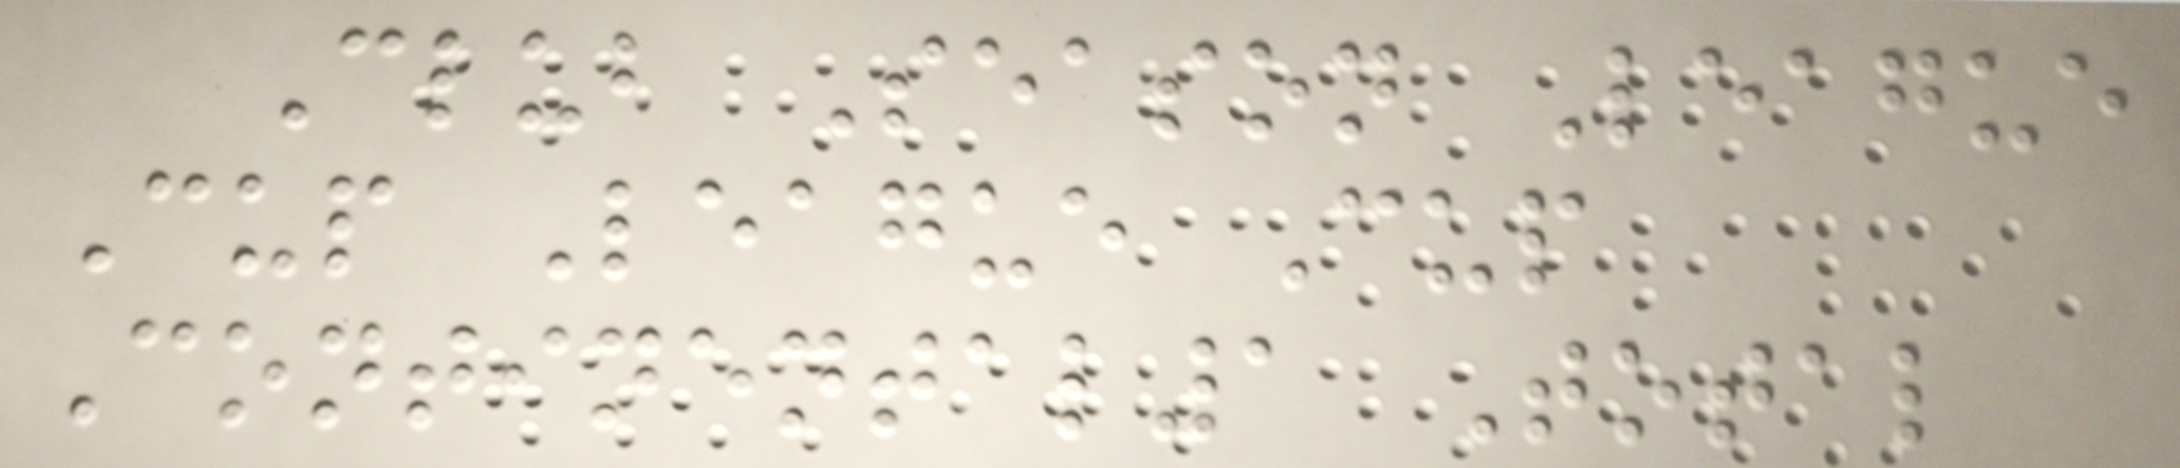Club Season League
Cup League Cup
Continental1 Total
